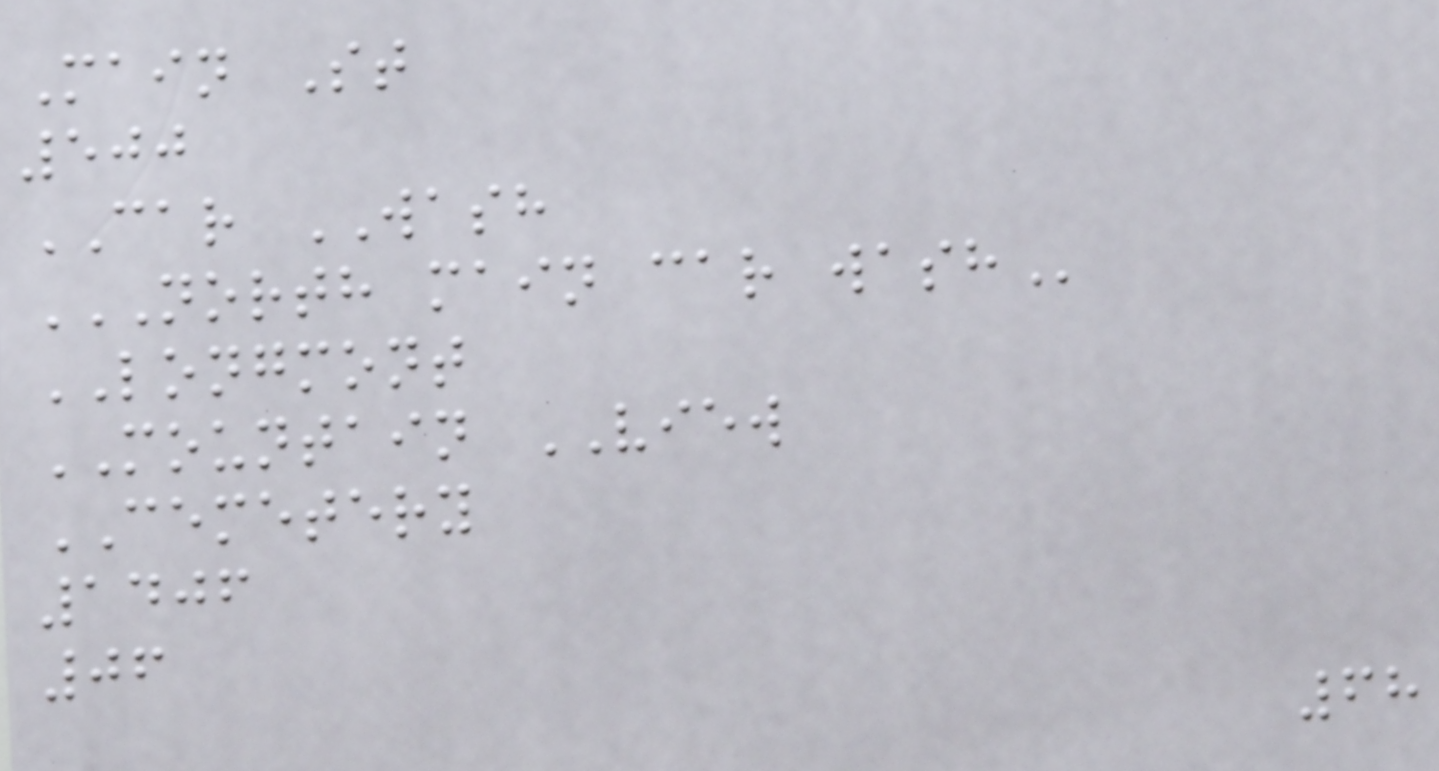Main St
500
CAR WASH
NORTH MAIN CAR WASH
LONGMONT
MOUNTAIN VIEW
CEMETERY
1406
06
68
